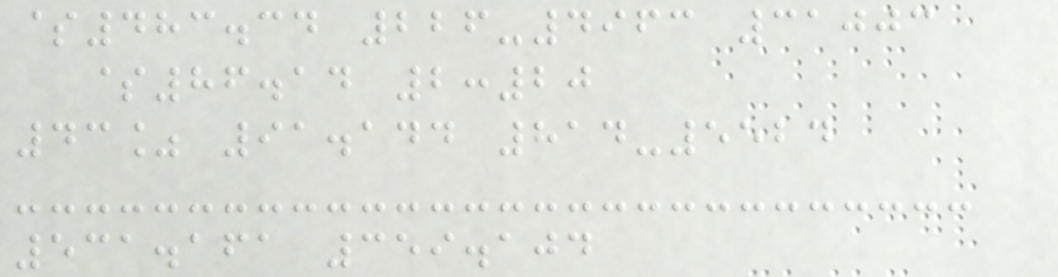$483.34 226-4963 31003
$86.14 2:20
43% 91.144 814-5524
531.161 359.104
